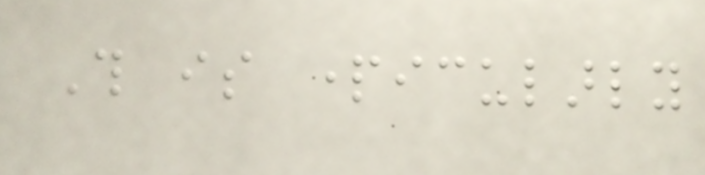This is particularly
